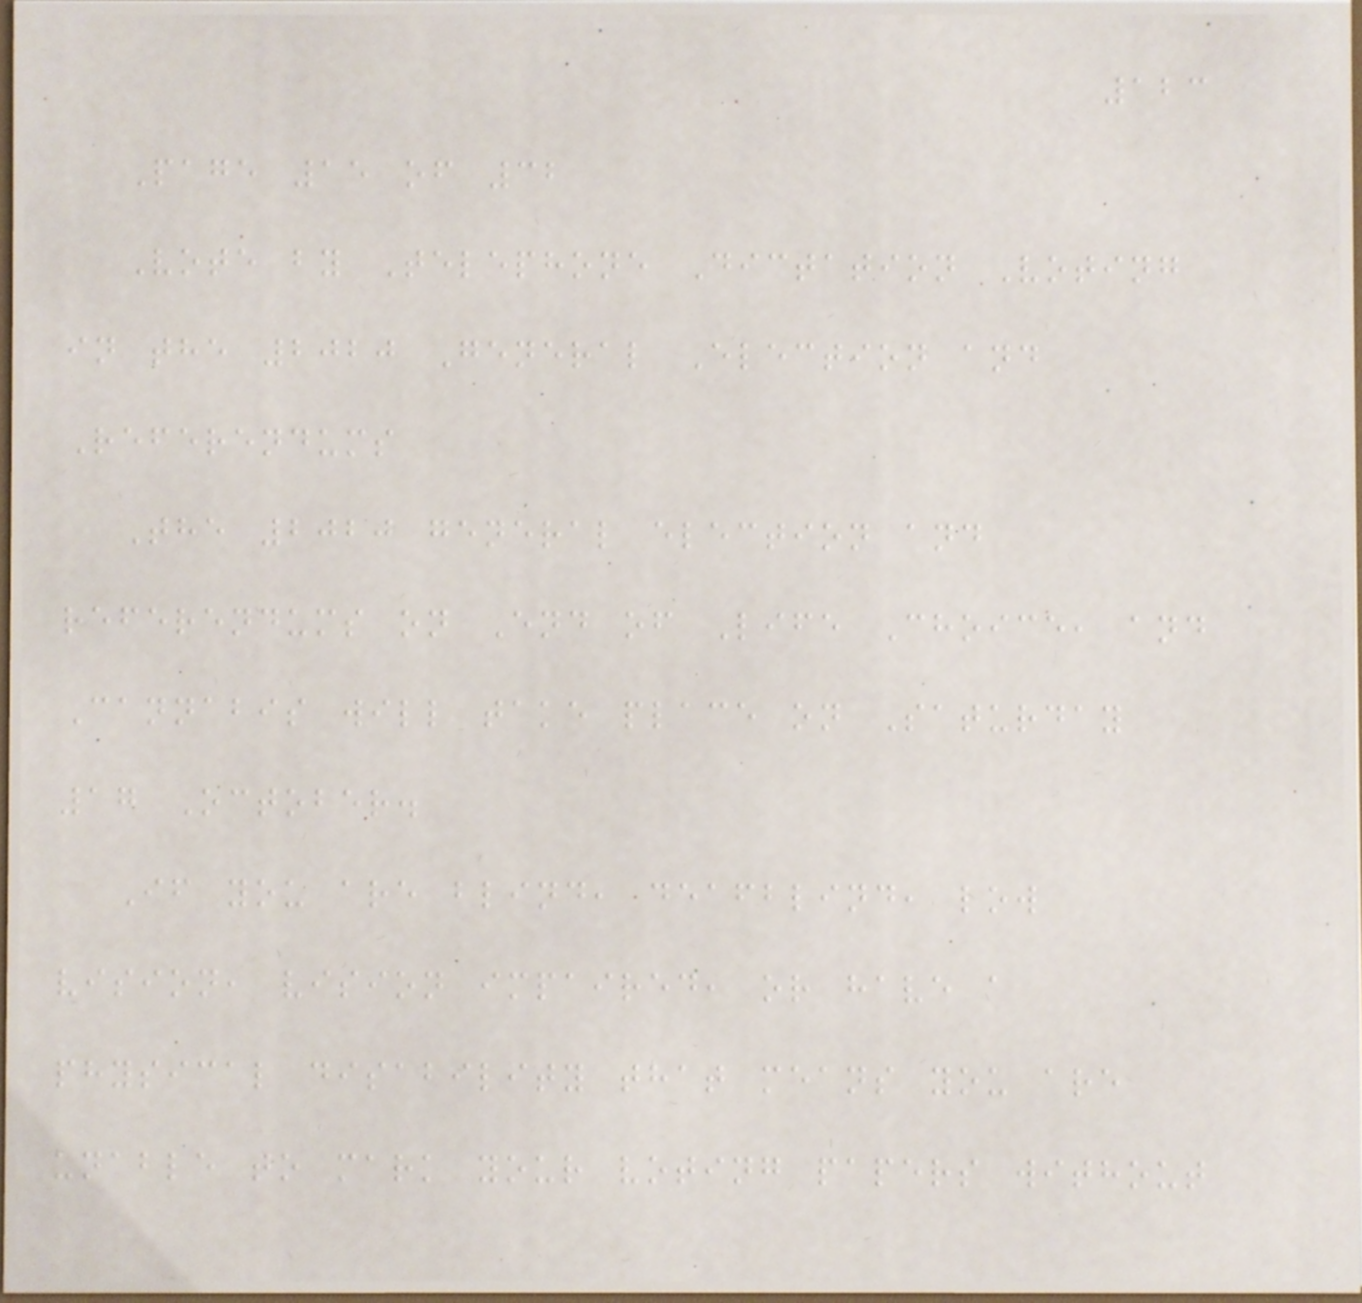123
Page 15 of 32
Vote by Telephone Dictation Voting
in the 2020 General Election and
Referendums
The 2020 general election and
referendums on End of Life Choice, and
Cannabis will take place on Saturday
17 October.
If you are blind, deafblind, low
vision, vision impaired, or have a
physical disability that means you are
unable to mark your voting papers without
